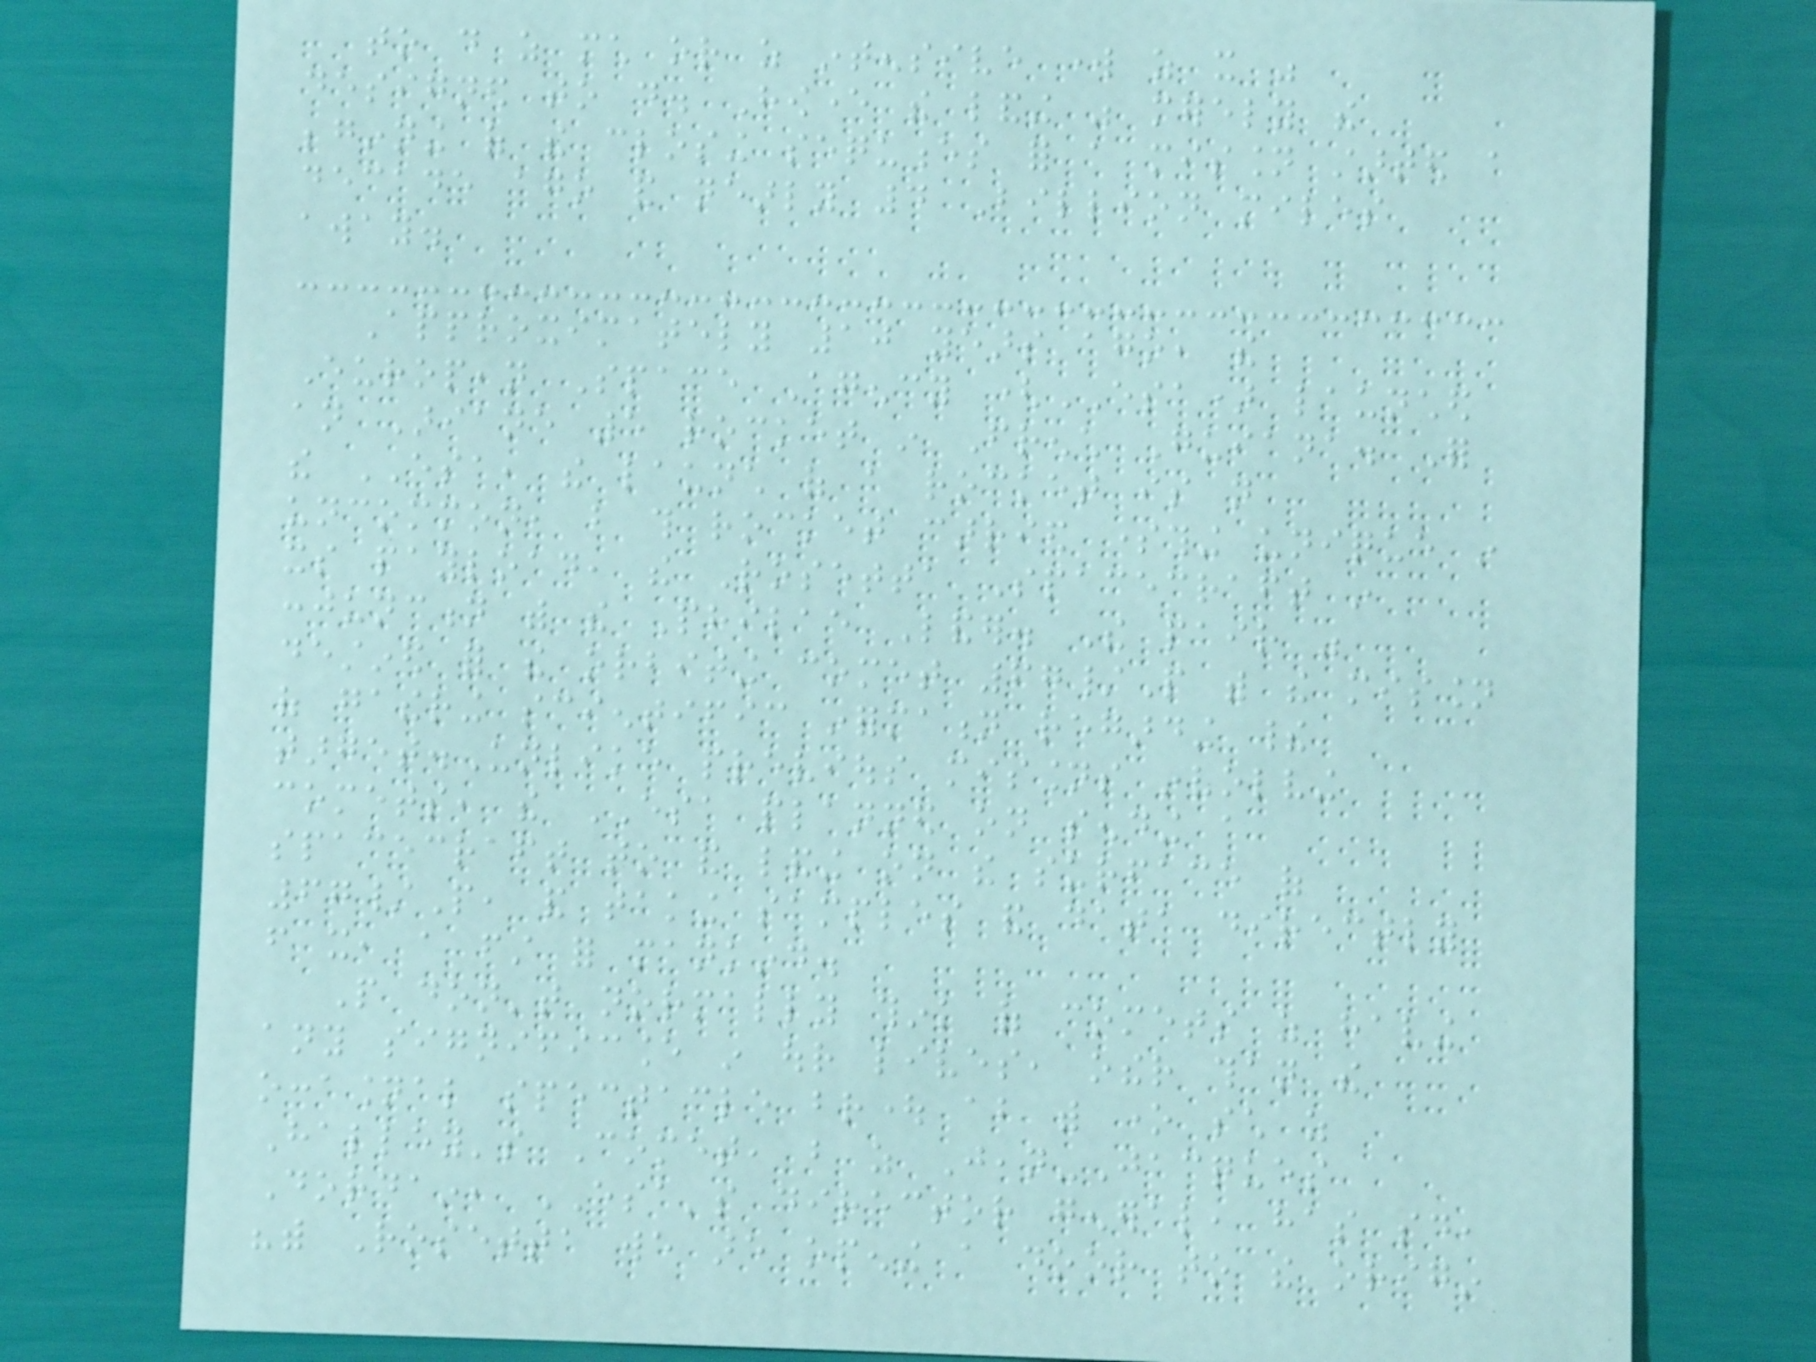to do as much or as intensive work as it was
designed to do. However the landing was merely the
beginning of the closing sequences for a mission started a
decade ago and nearly 4 Billion miles
away.
Approximately 10 years ago, the
European Space Agency (ESA) launched
an Ariane 5 rocket in French Guiana. For
the ESA, the launch of a rocket is not
uncommon, but this rocket carried something unique in
its payload, the Rosetta Spacecraft in
conjunction with the Philae Lander. The pair was
destined for the orbiting comet 67/P with the mission
of gathering scientific information regarding their
target.Unlike previous missions involving
comets, the ESA planned on sending a
spacecraft to and landing on the surface of
67/P, and taking samples and data directly
from it, a first for mankind.
People don't normally think of comets as having
any significance in our lives, other than the
occasional spectacle brought about with one such as
Halley's Comet, but as Jean-Jacques
Dordain, ESA's director general, has said,
"with Rosetta we are opening a door to the origin
